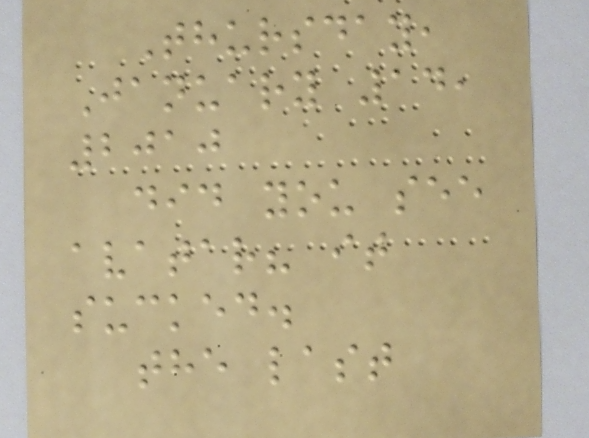Thursday,
January 14,
2010
did you see
avatar? it
sucked.
the last
